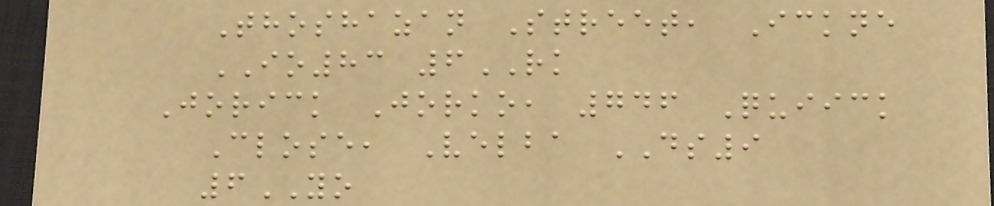Thoshazan Street, Ickne
IO83 6RK
Jorick Jorko, 746 Quiick
Close, Velba DS9
6YO
